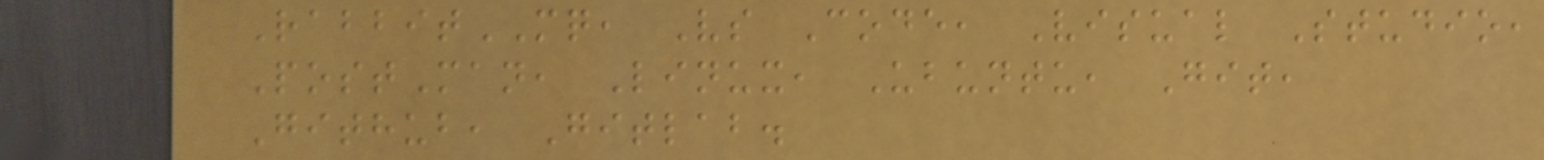RabbitMQ, Vs Code, Visual Studio,
PostMan, Linux, Ubuntu, Git,
Github, Gitlab.
